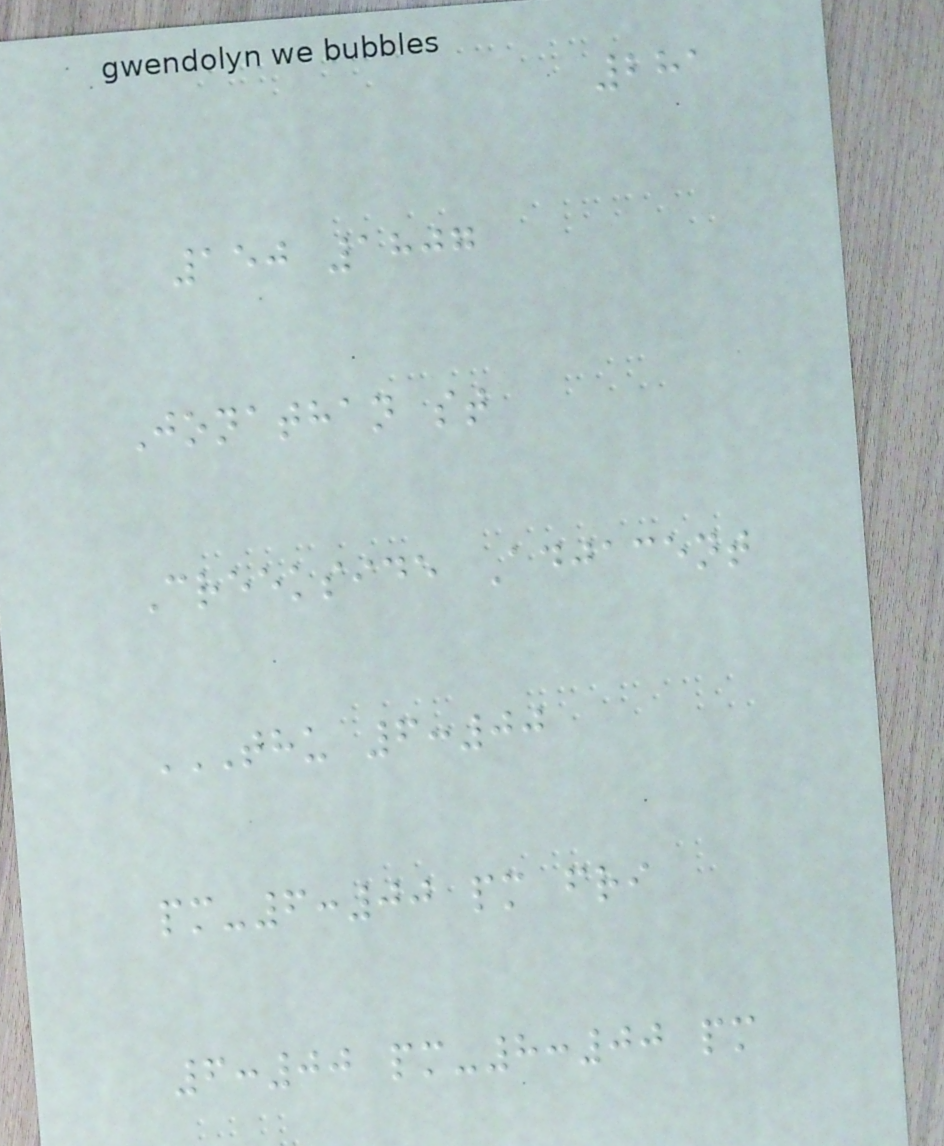281
150 1807
Jonathan st
Creekside Adjacent
THU 6:00
PM-6:00 PM FRI
6:00 PM-8:00 PM
